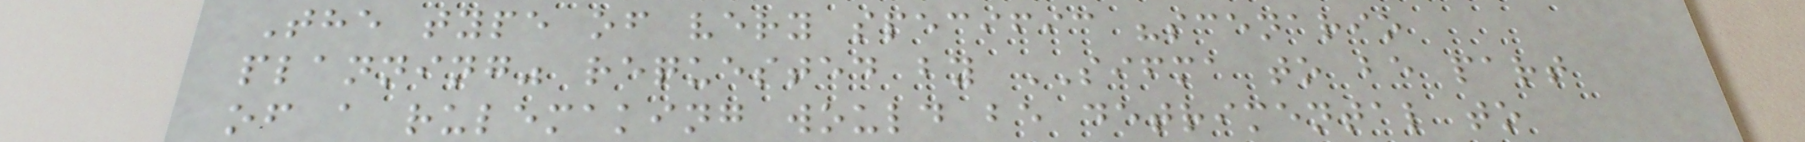The type of very specific "scenario
planning" requested by SIFMA to be part
of a rulemaking would be detrimental to
